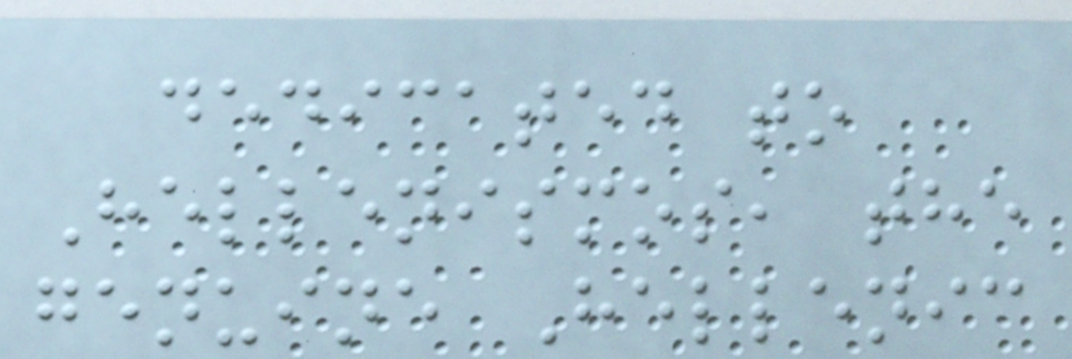dedicated to
Hellenismos, the
genuine Hellenic
